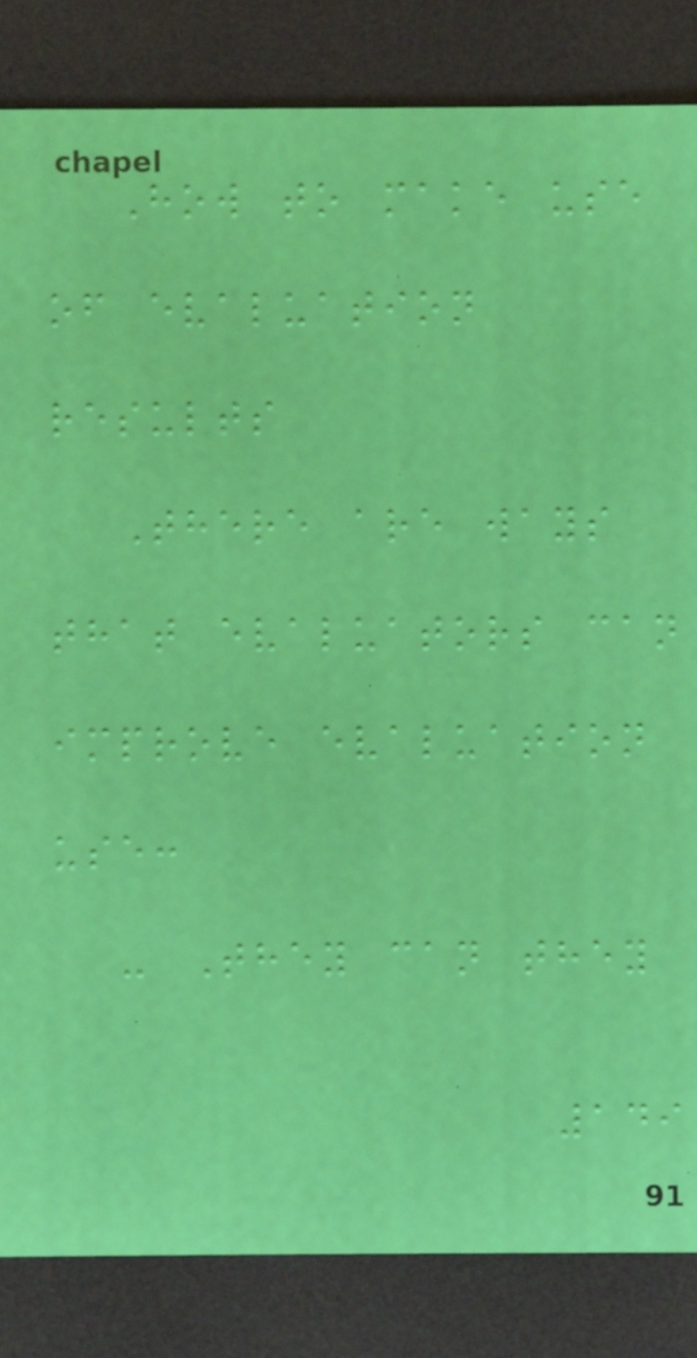How to make use
of evaluation
results
There are ways
that evaluators can
improve evaluation
use:
- They can they
149
